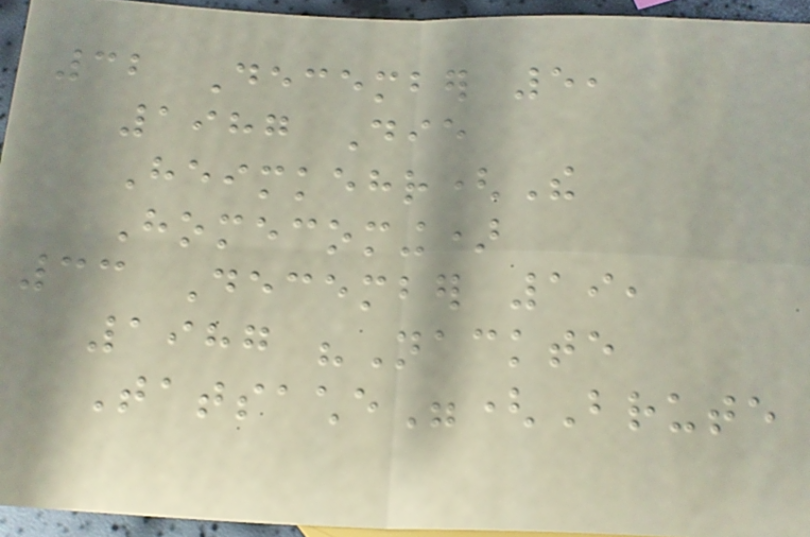32 December 5,
1987 Die
Heimkehr(The
Homecoming)
33 December 19,
1987 "Nackte
Tatsache"(Brute
